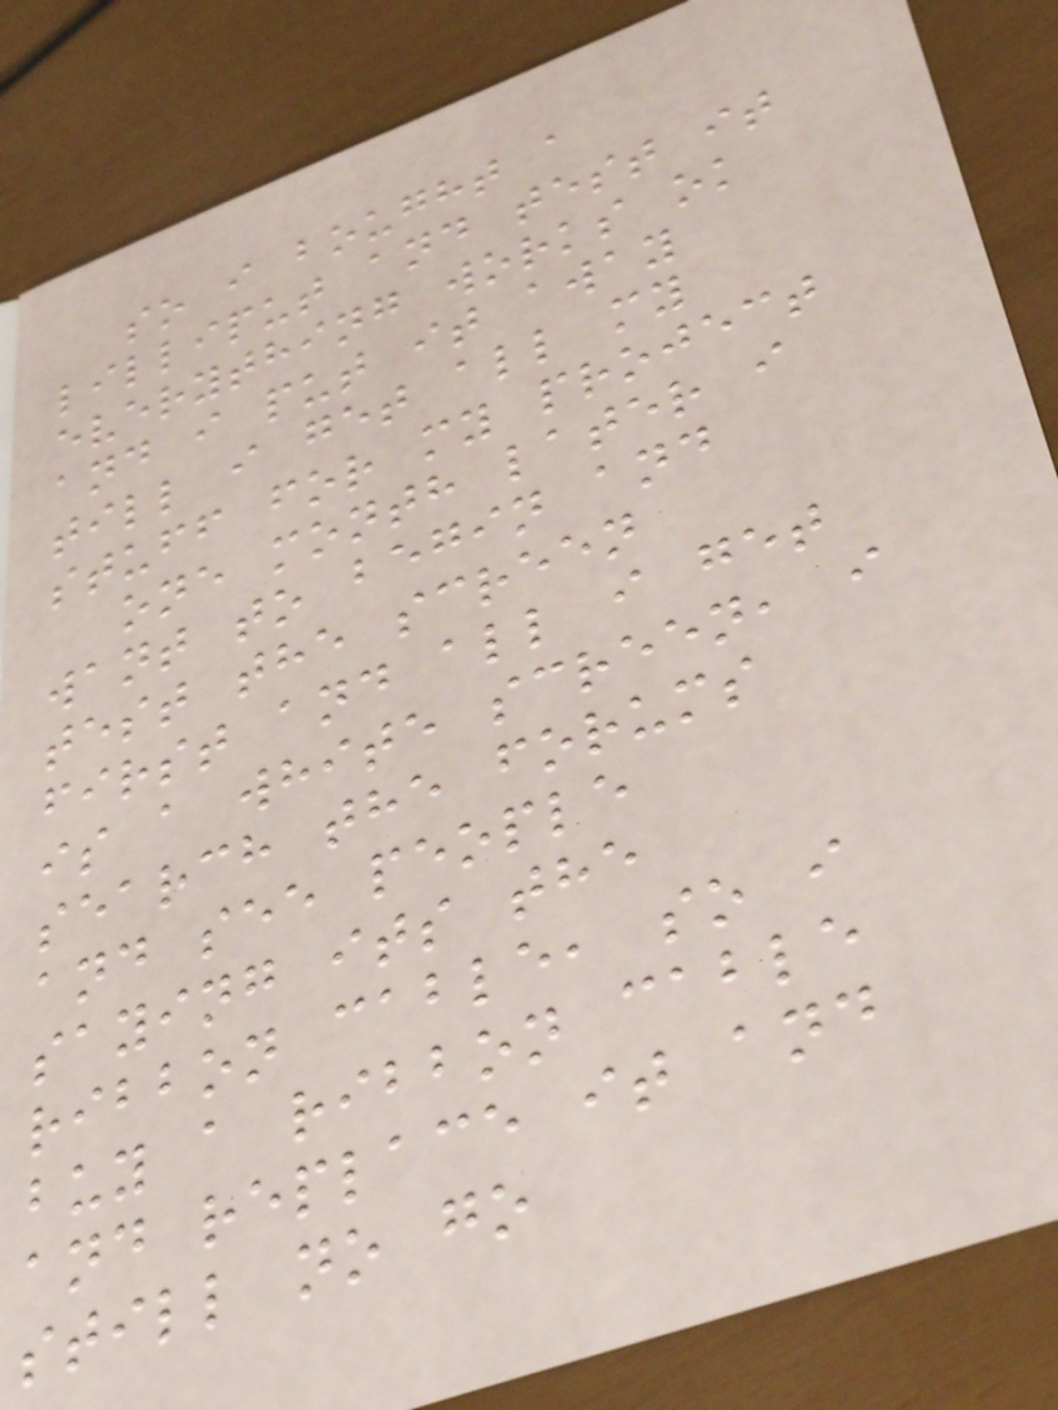so i bought a
lilliput and test it
everything works ok
and i put it away
till i get all my
stuff for my project
one month later i
want to begin and
test the screen
first and all i get
is a white screen, i
search the forums
and see people
saying its the
ribbon cable, so i
buy a ribbon cable
and replace it and
still no go
